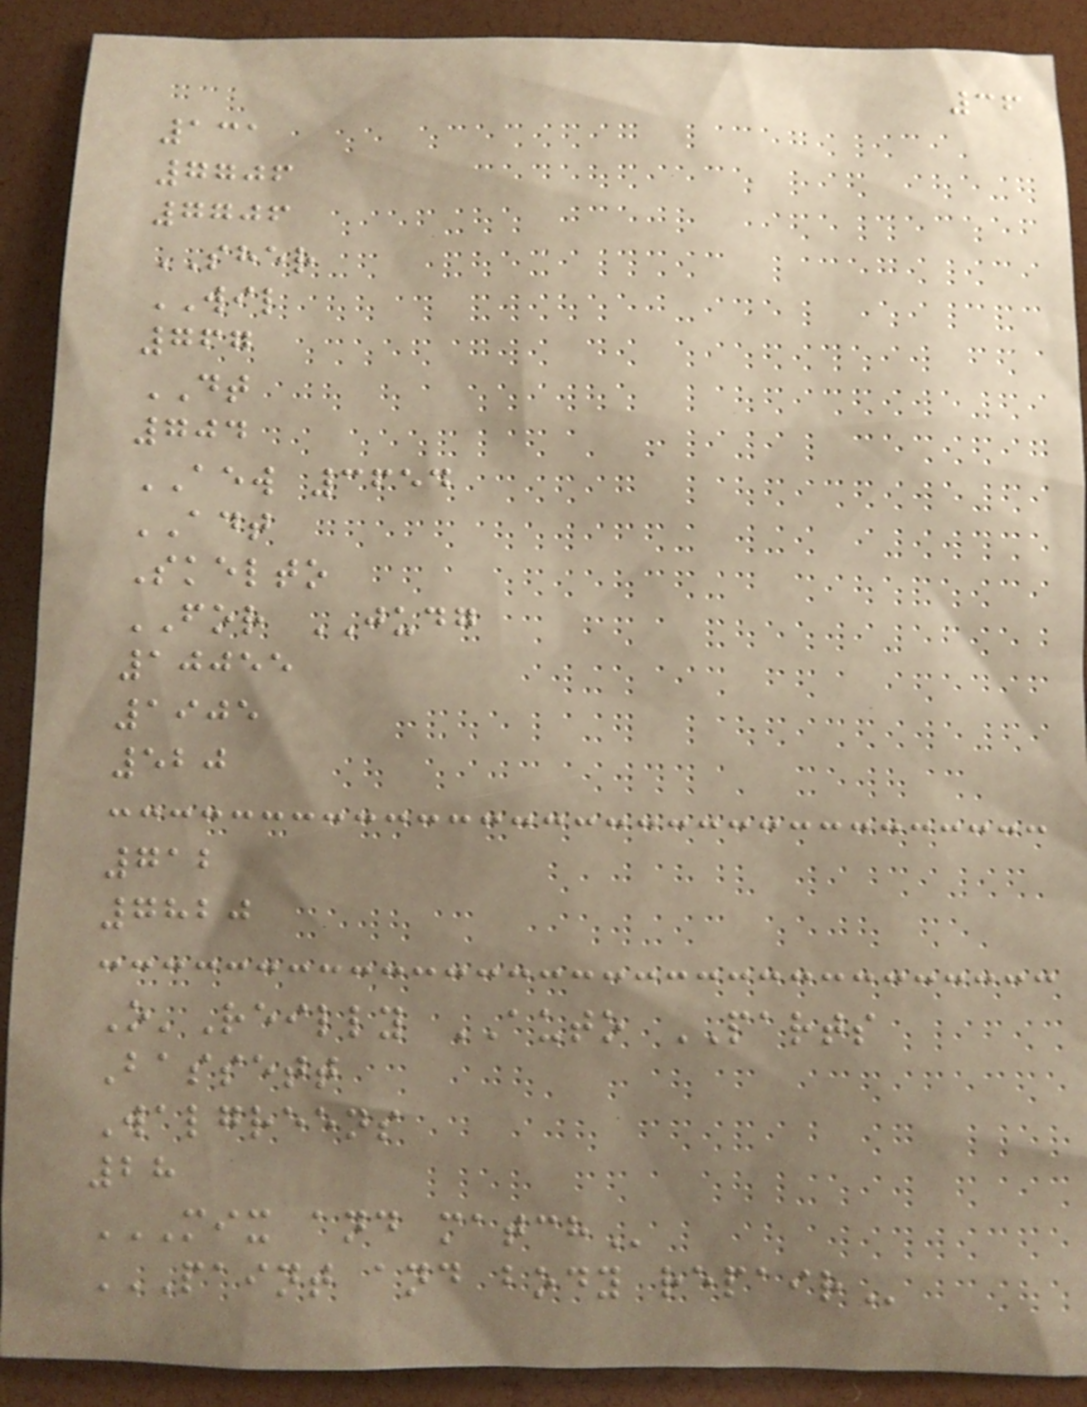36
131
7706
7706
SHER
WIL
767
DT
704
AEW 3654
ADT
Skelto
FOR JUDG
10055
1905
520
712
7820
O'Reilly AUTO PARTS
Bassett
Walgreens
28
MIX AND MATCH
PAINT AND BODY REPAIR
